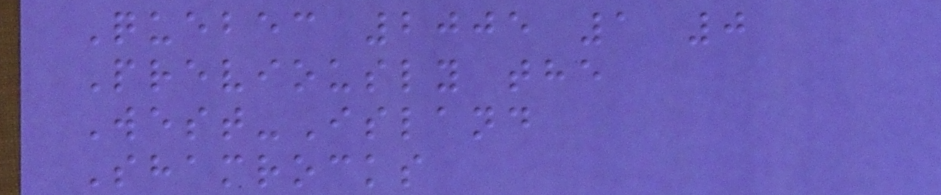Quebec 2005 1 0
Previously the
West-Island
Shamrocks
